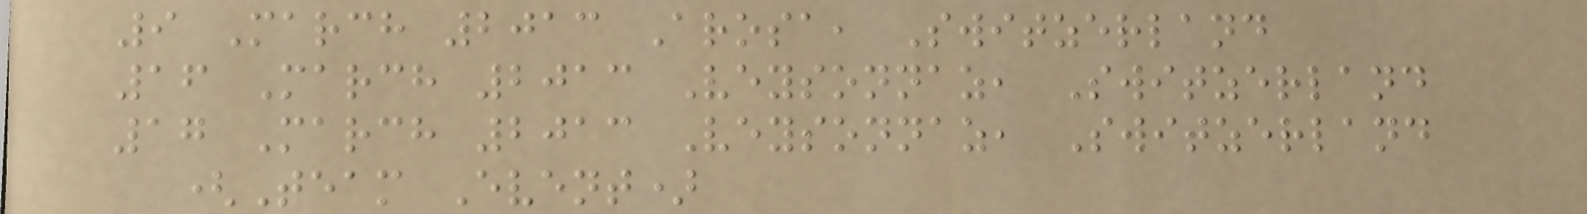9 March 2013 Arosa, Switzerland
16 March 2013 Veysonnaz, Switzerland
17 March 2013 Veysonnaz, Switzerland
(Team Event)
